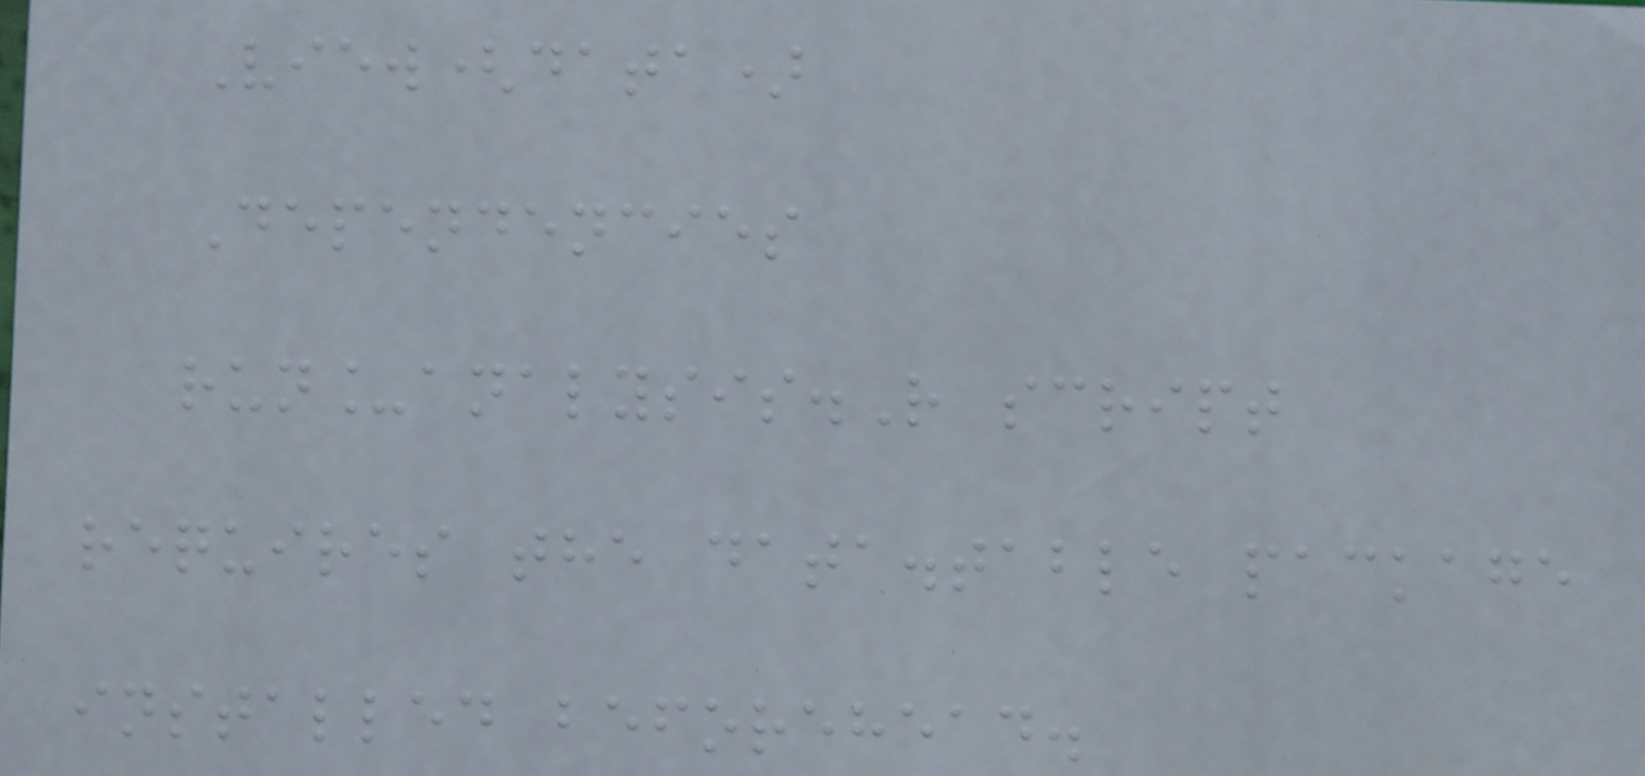View(data)
Dependencies
run_analysis.R script
requires the data.table package
installed beforehead.
